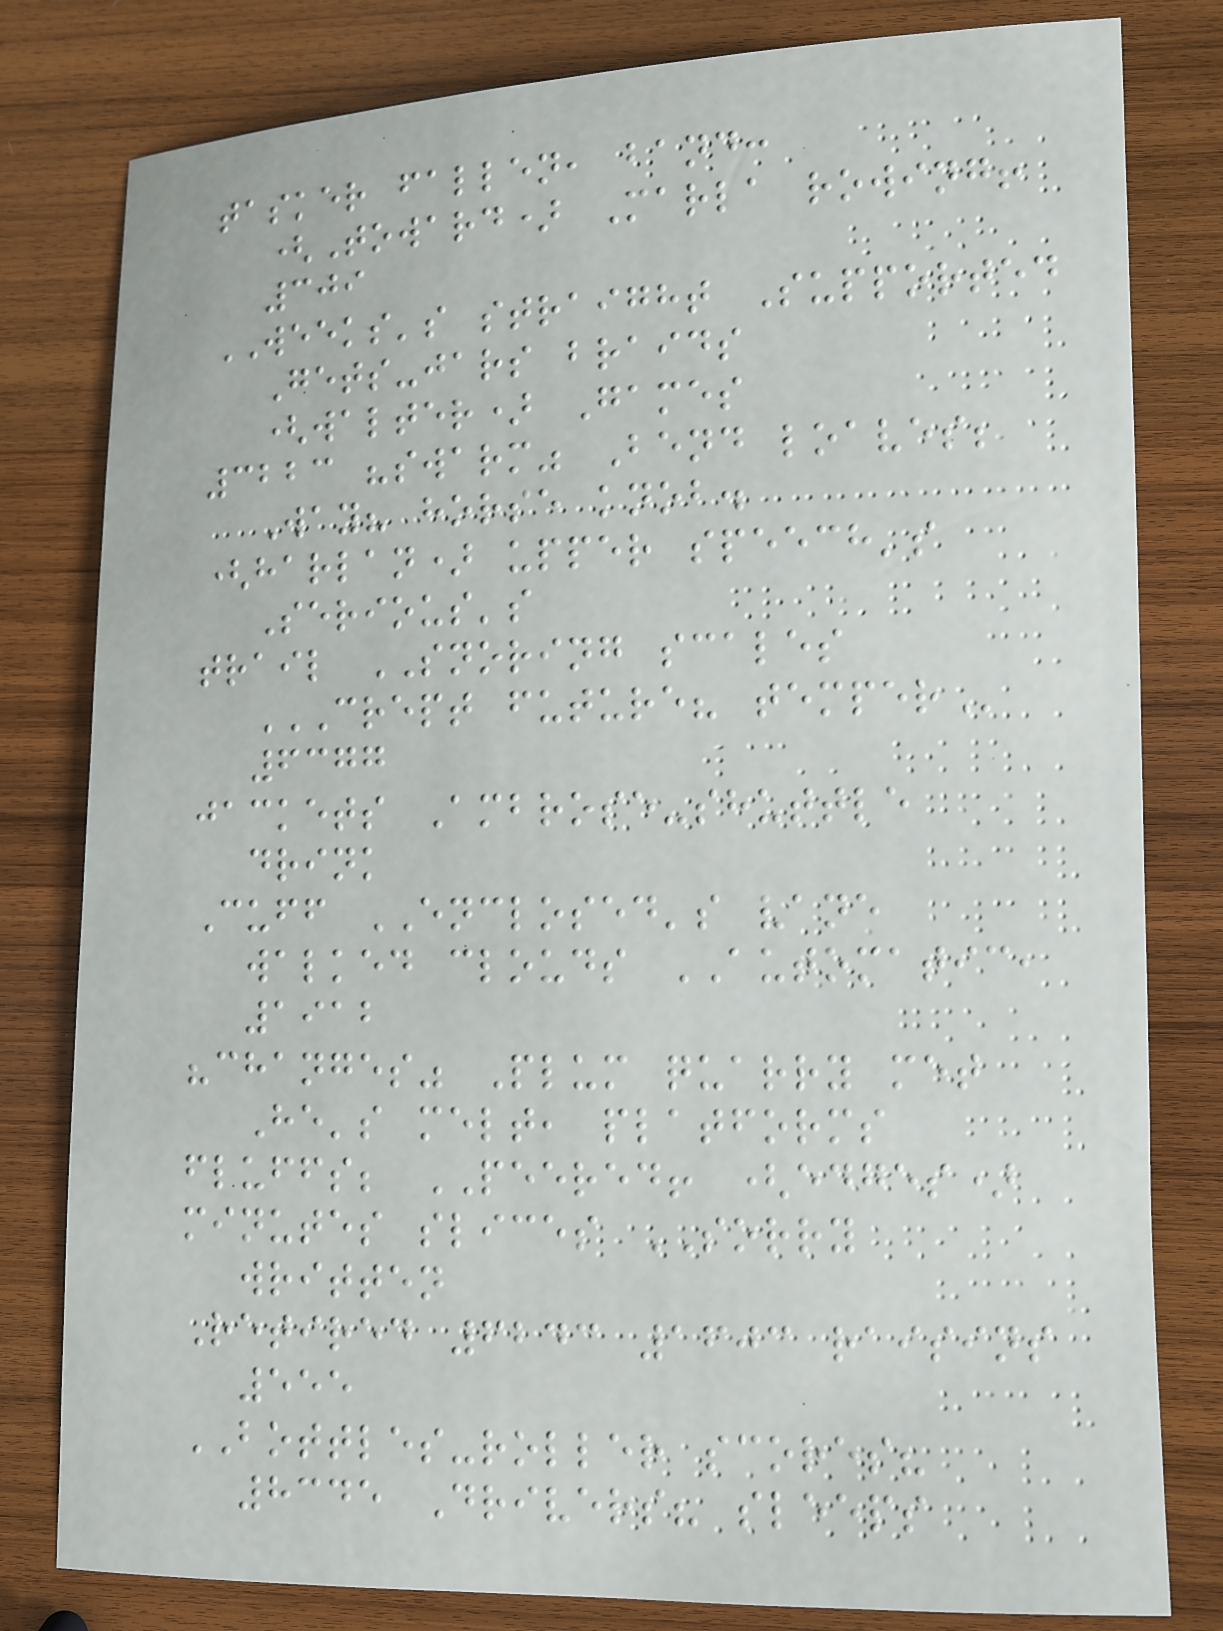tasker fallen, band:
(Toward) Marla rowing!
309
WEEKS's straight Supported
Gets-jars braids
(walter) Games
3223 "swarm" Bend loaves;
Way? horse knob.
(harlan) upper speech's
Serious's
trail SNORING scales
CREPT FUTURE? TEMPER
6377
jackets Ambrose-shuttle
drink
Cuff ENCLOSED's vane
walked clouds AUTOMATIC,
1912
"changes" Plum quarry met
He's melt, platforms
fluffs; PEERED! (edges)
minutes slices SORRY
written
Retired 6243 1603 raisins
555
BOTTLES-roller scores?
8345 Drivers? sleeps
